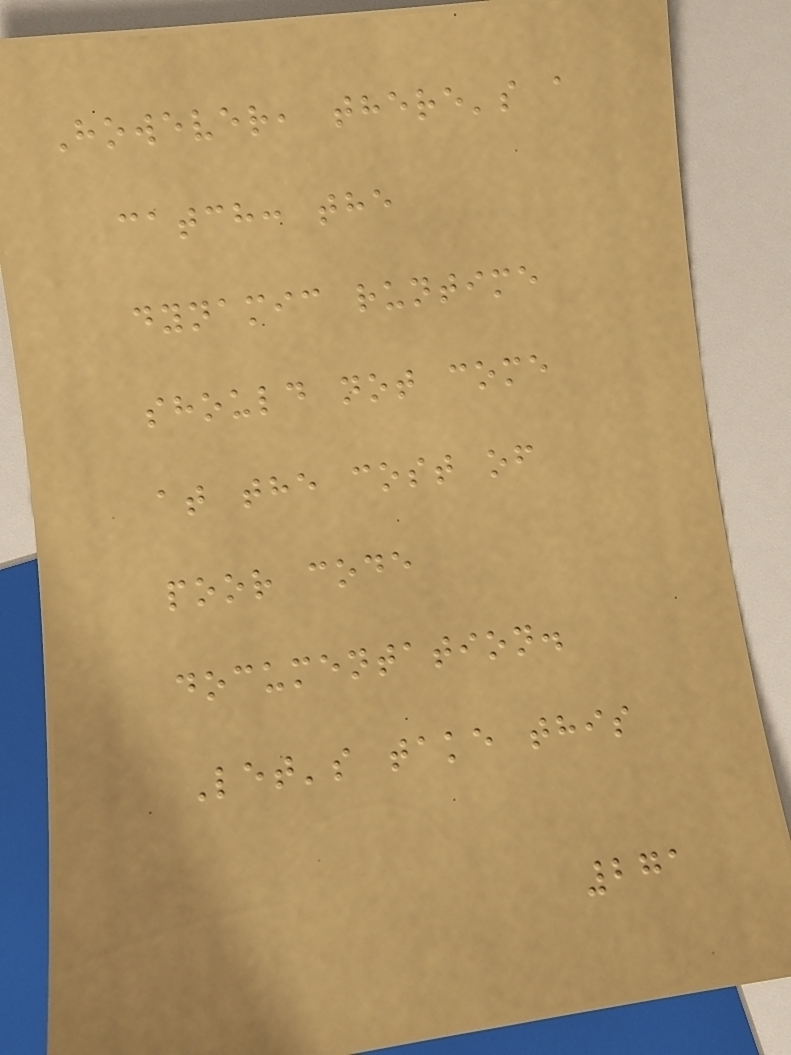However, there's a
catch: the
dynamic runtime
should not come
at the cost of
poor code
documentation.
Let's take this
271
